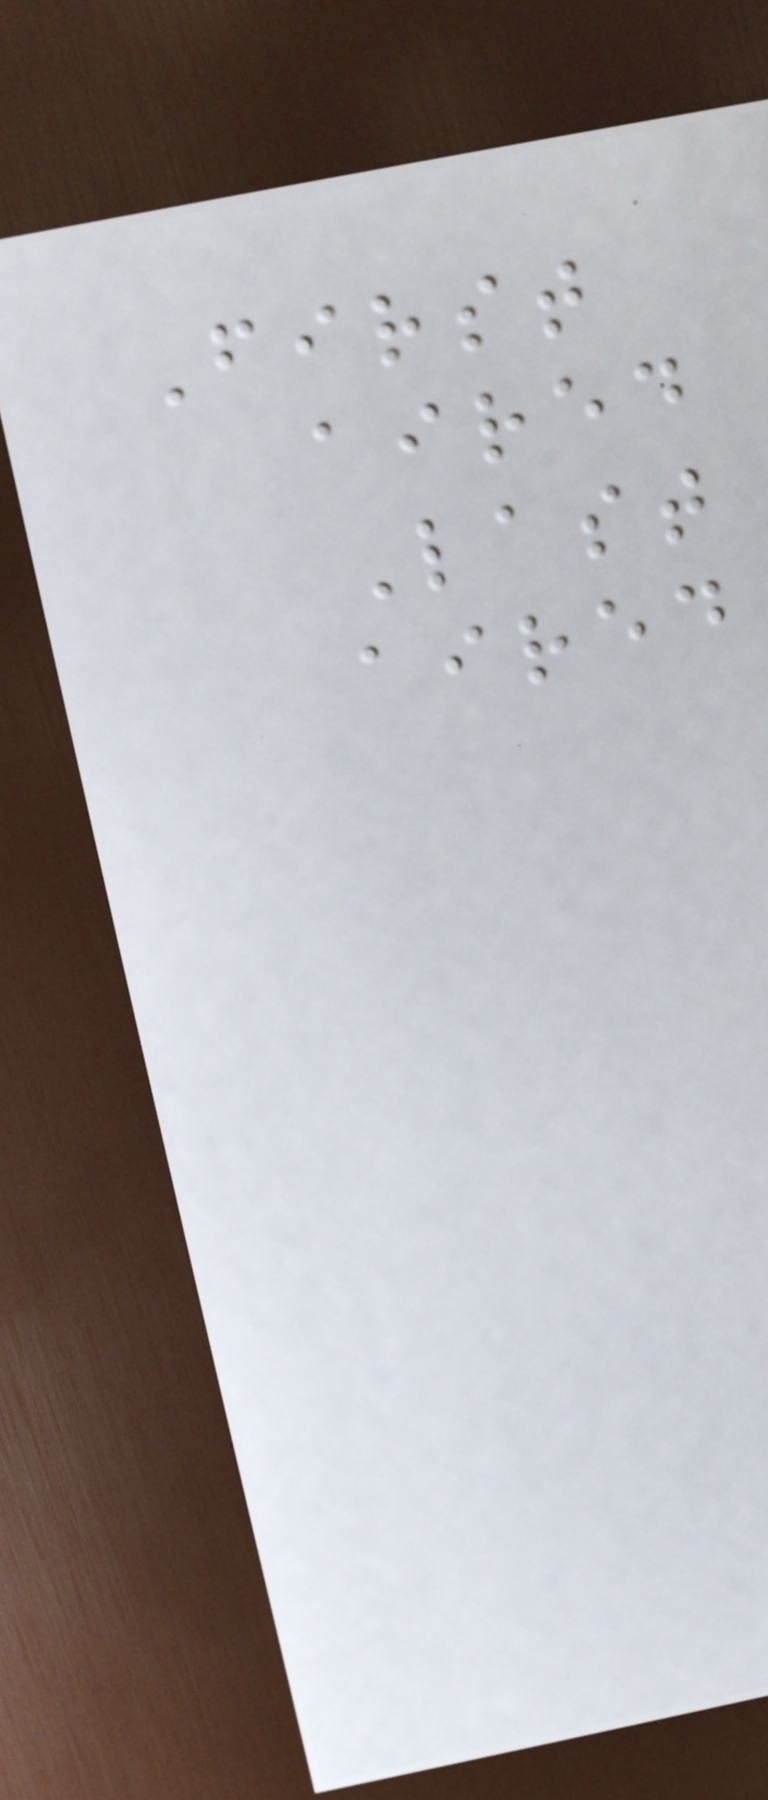First
aired
Last
aired
